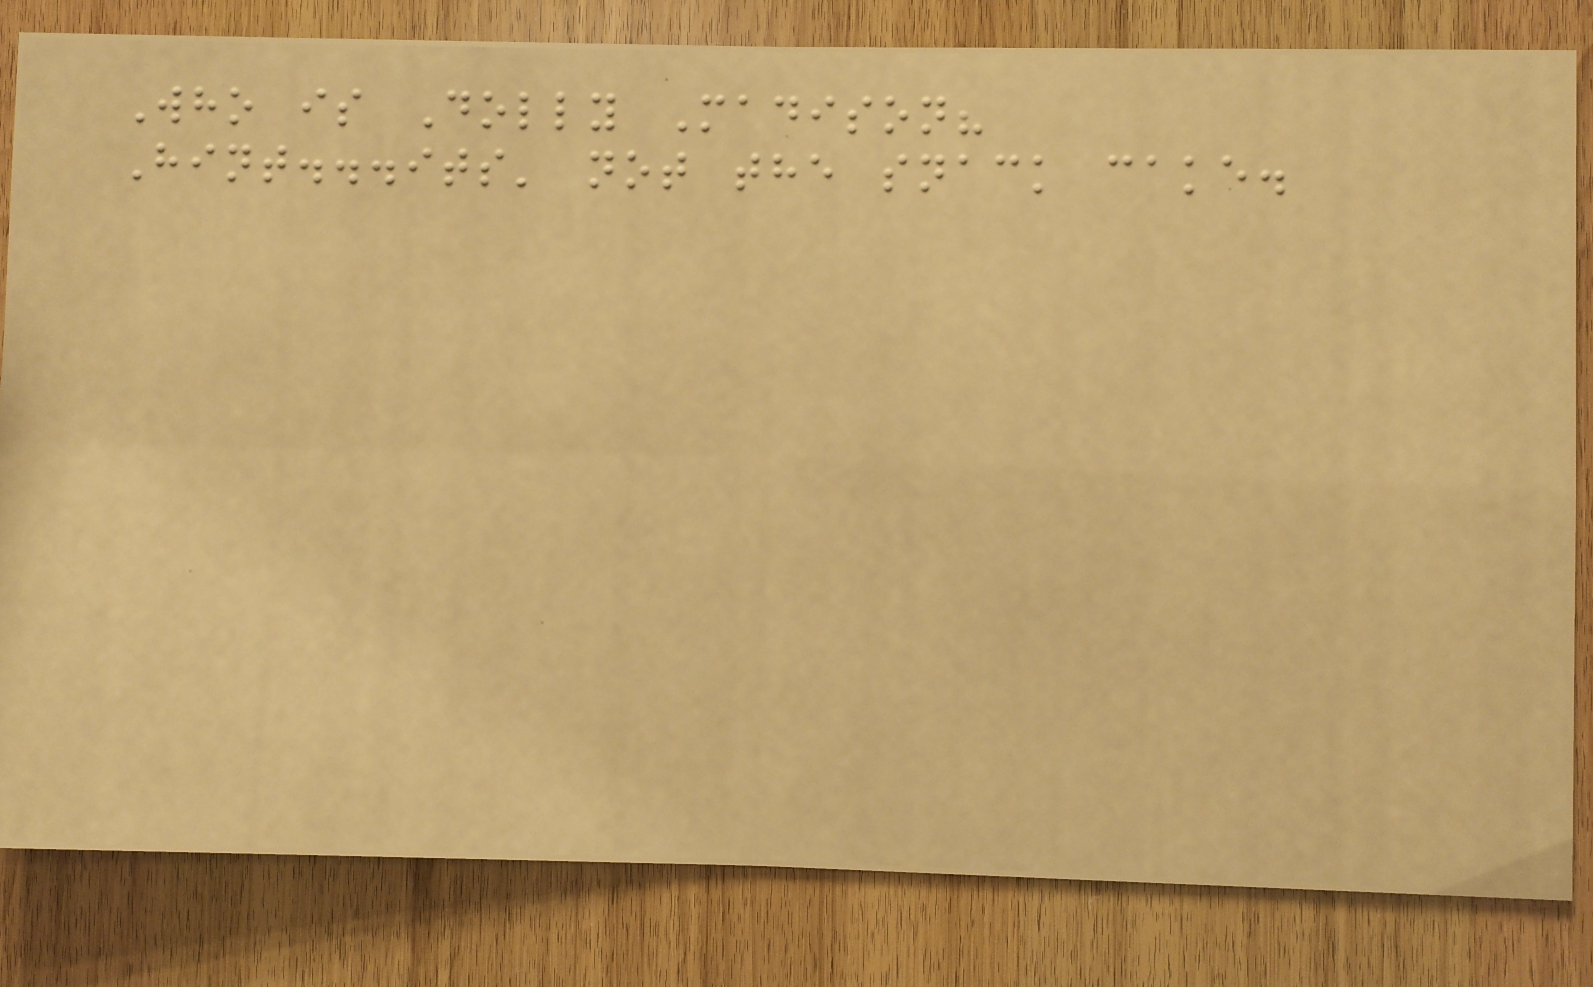Who is Dolly Madison?
Hint...its' not the snack cake.
